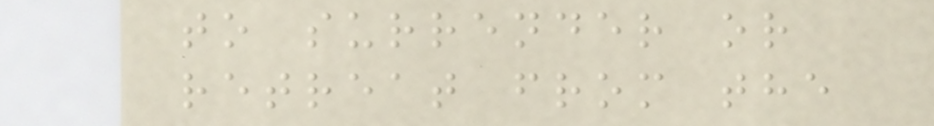to surrender or
retreat from the
